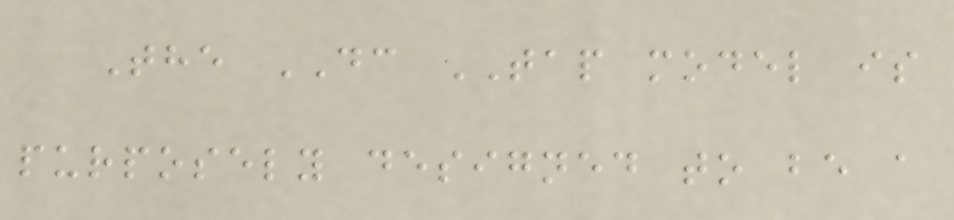The DC TAP model is
purposely designed to be a
